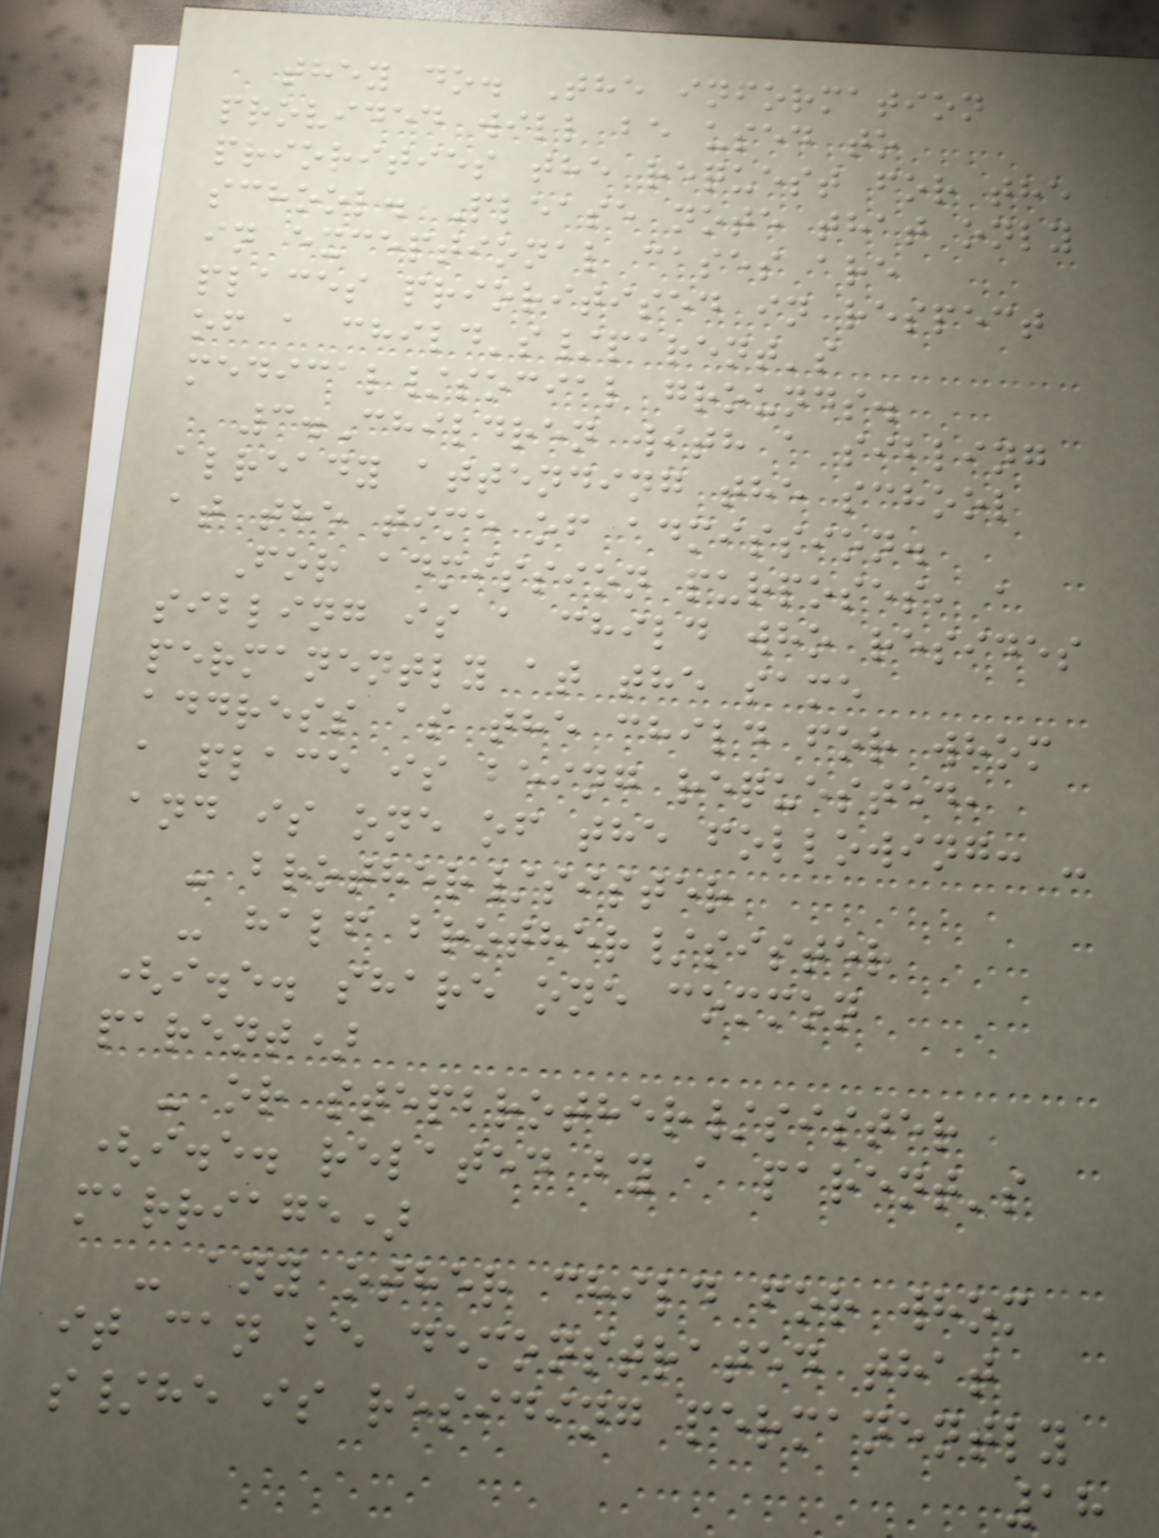they do. The information
provided will be used to
priorities the request for the
school. Please note that only
in exceptional cases are
places prioritised in respect
of a child's/parent's
medical/social grounds.
3.Children with a sibling
already attending the school
at the time of admission.
For admission purposes, a
sibling is a child who resides
permanently at the same
address as the child for whom
a place is being requested,
and is one of the following: -
- brother/sister
- half brother/sister
(i.e. share one common
parent)
- or stepbrother/sister
(i.e. related by a parent's
marriage)
- any other child for whom
it can be demonstrated that
s/he is residing permanently
18
